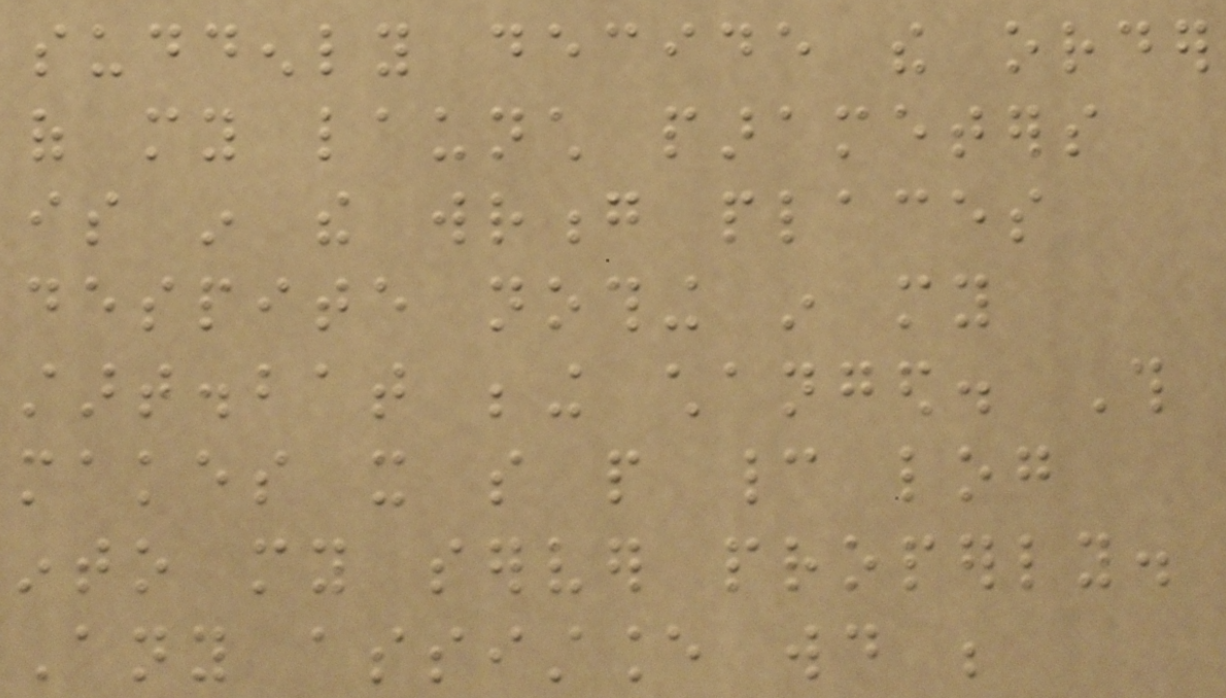suddenly decide the order
of my launch parameters
is in the wrong places
despite nothing in my
start.bat being changed. This
makes it so people cannot log
into my server properly.
Any assistance would be
